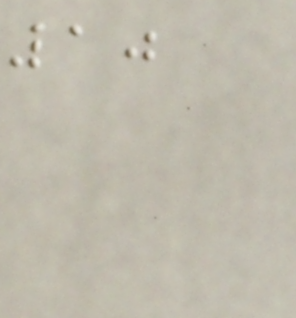10
